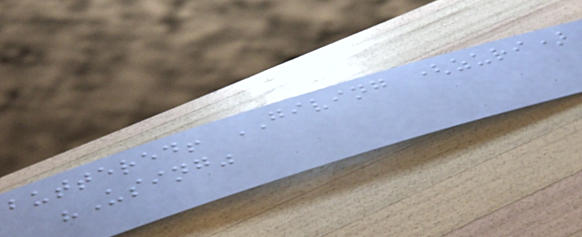buttered! GIVING (zuri)
"Using"
